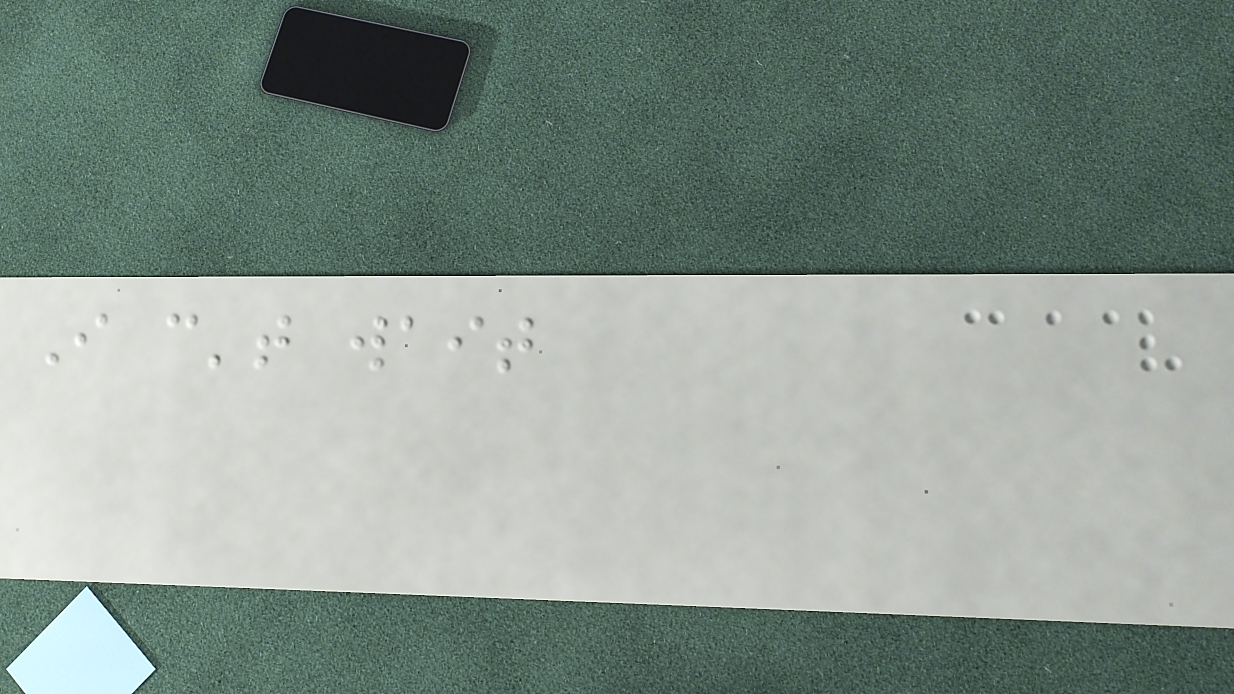I can't wait
